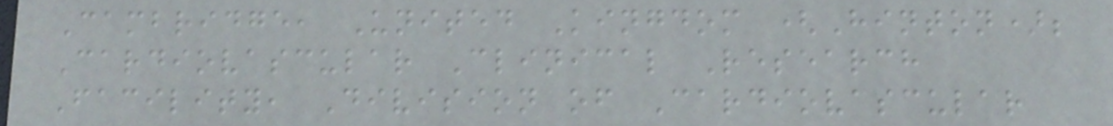Cambridge, United Kingdom (Hinton);
Cardiovascular Clinical Research
Facility, Division of Cardiovascular
